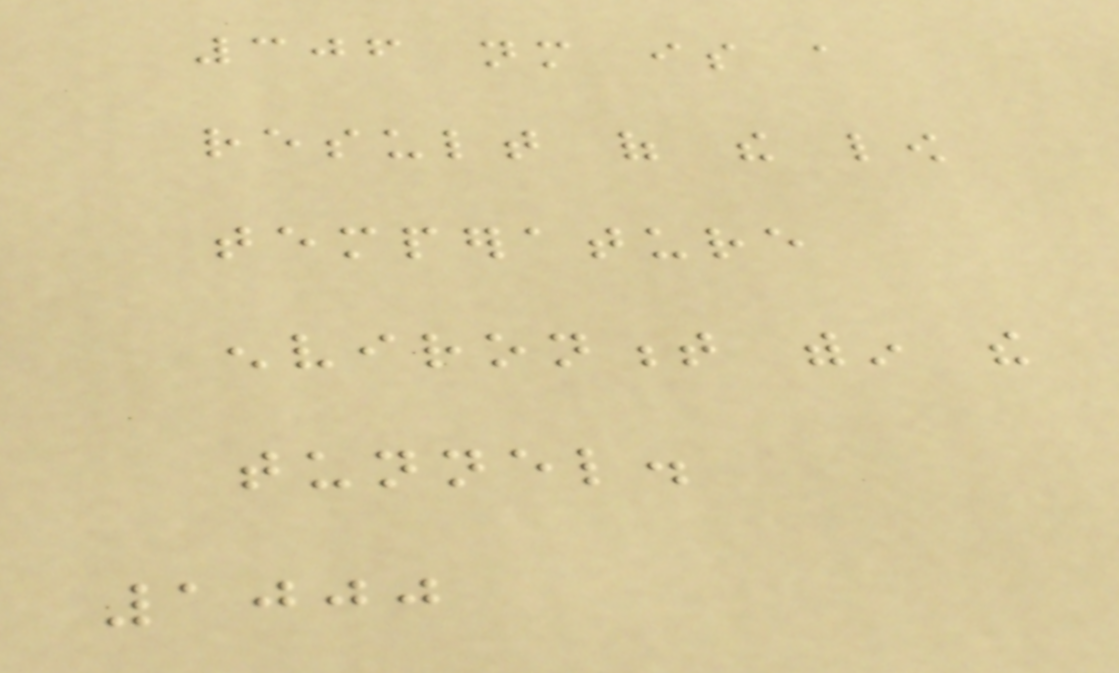306 nm is a
result of the low
temperature
environment within the
tunnel.
1000
